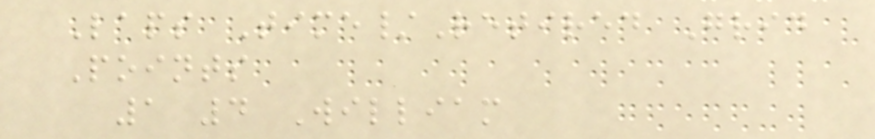Laps Time/Retired Grid
Points
1 4 William
